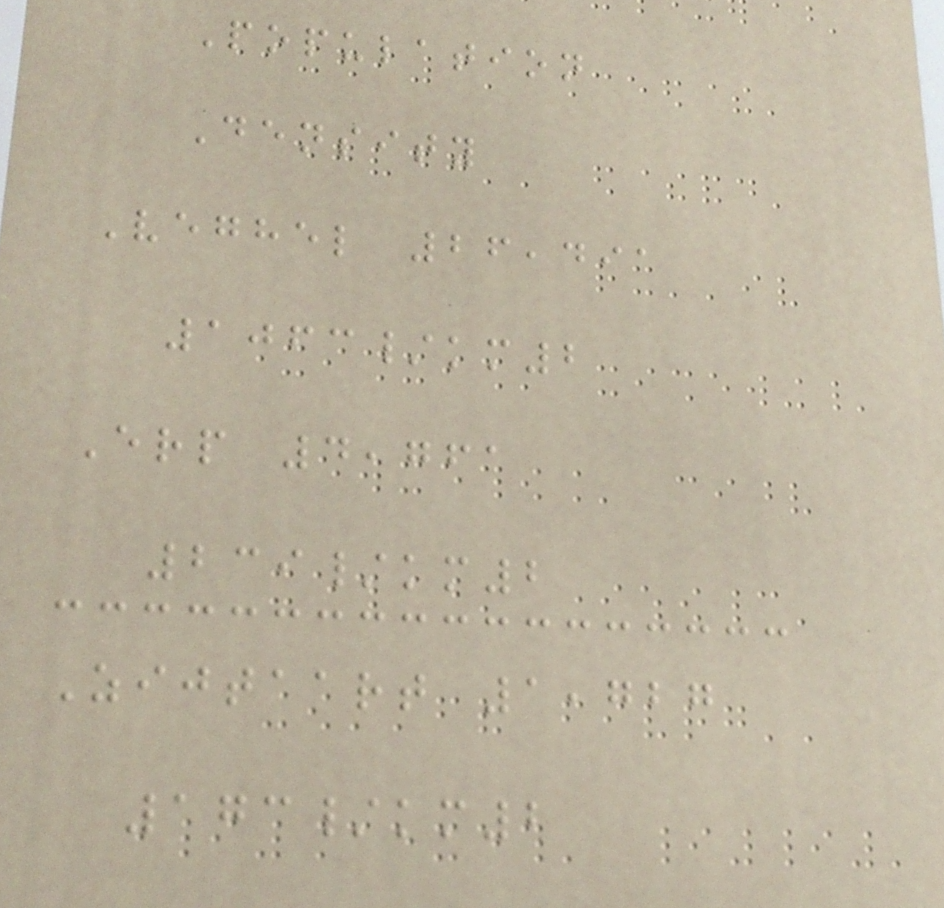Population
Density
Veghel 26,491
1063/km2
Erp 4,761
239/km2
Zijtaart 1,727
173/km2
